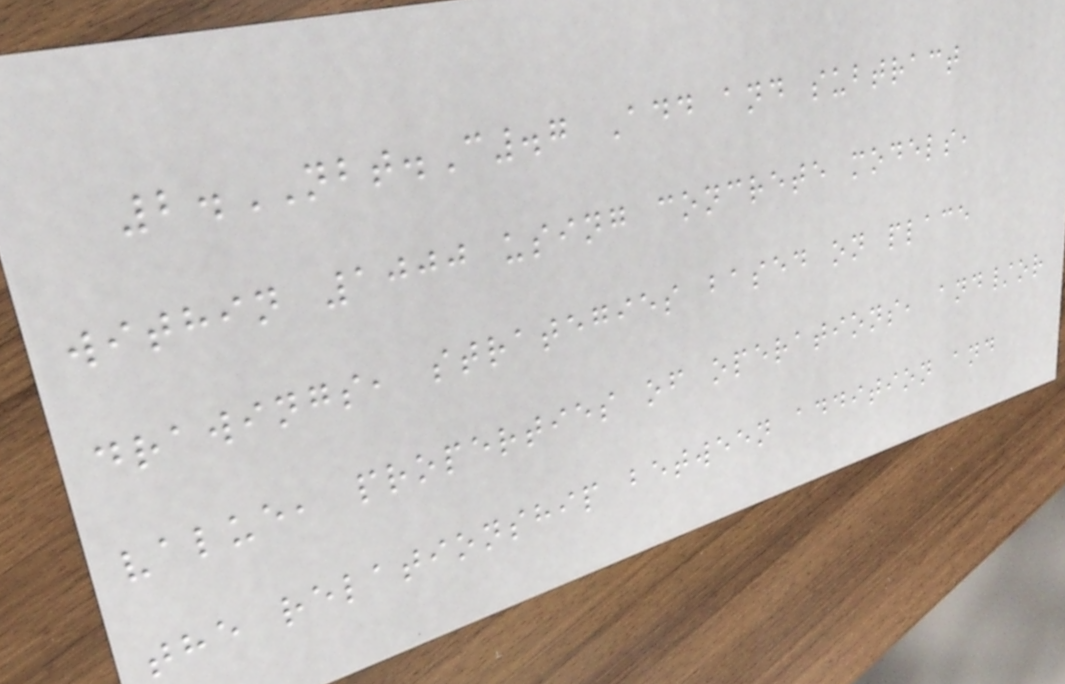2.NBT.C.7 Add and subtract
within 1000 using concrete models,
drawings, strategies based on place
value, properties of operations, and/or
the relationship between addition and
